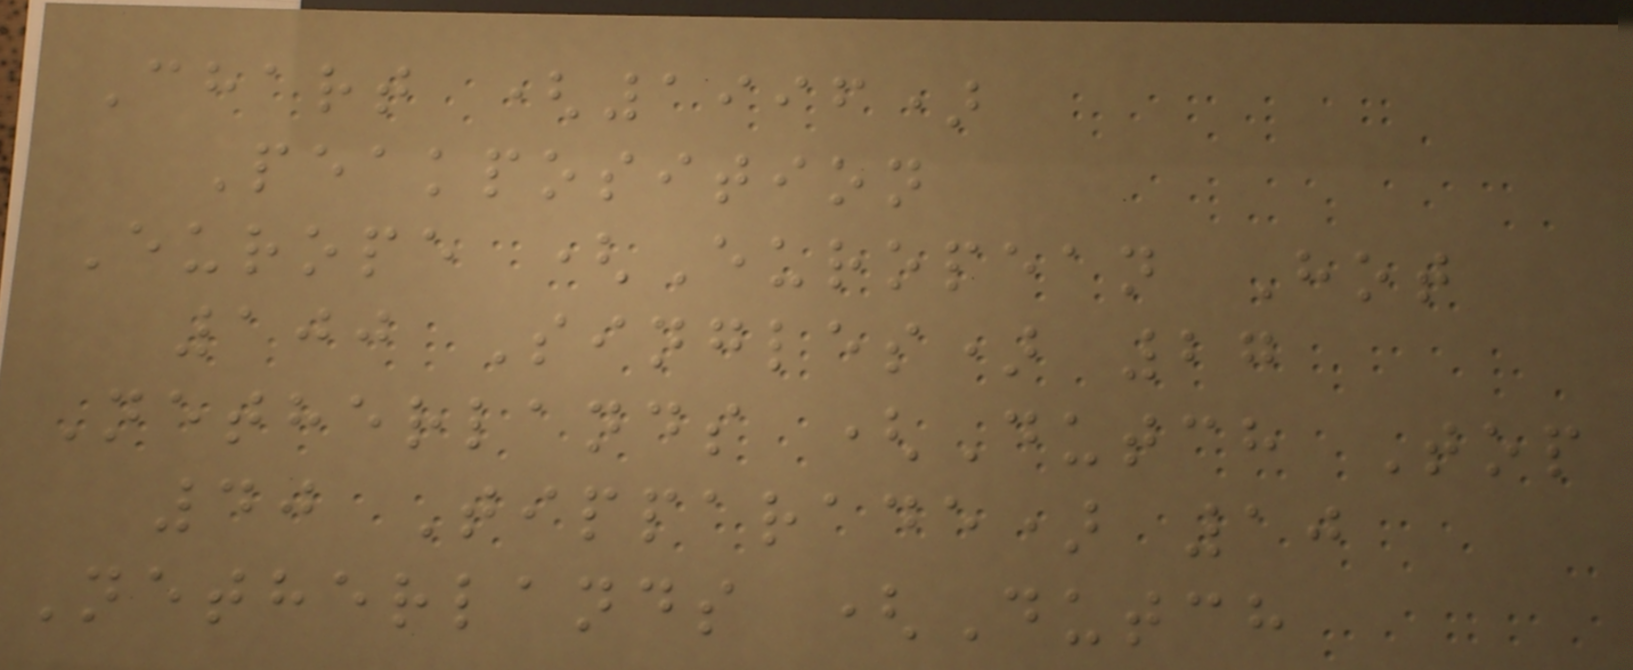Chart (1996)
Peakposition
Europe (European Hot
100 Singles) 27
Netherlands (Dutch Top
40 Tipparade) 10
Netherlands (Dutch
